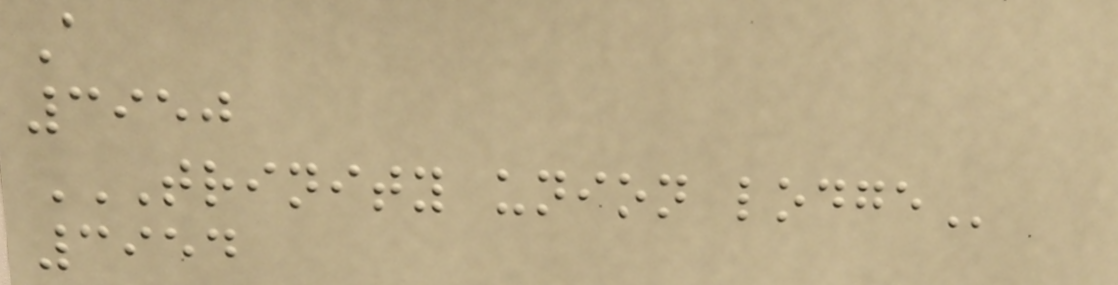A
3950
TRINITY UNION LODGE
3954
